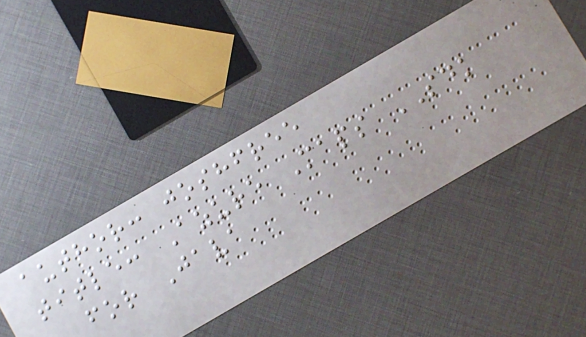author: joshfree
title: Azure Maps SDK
for Java
